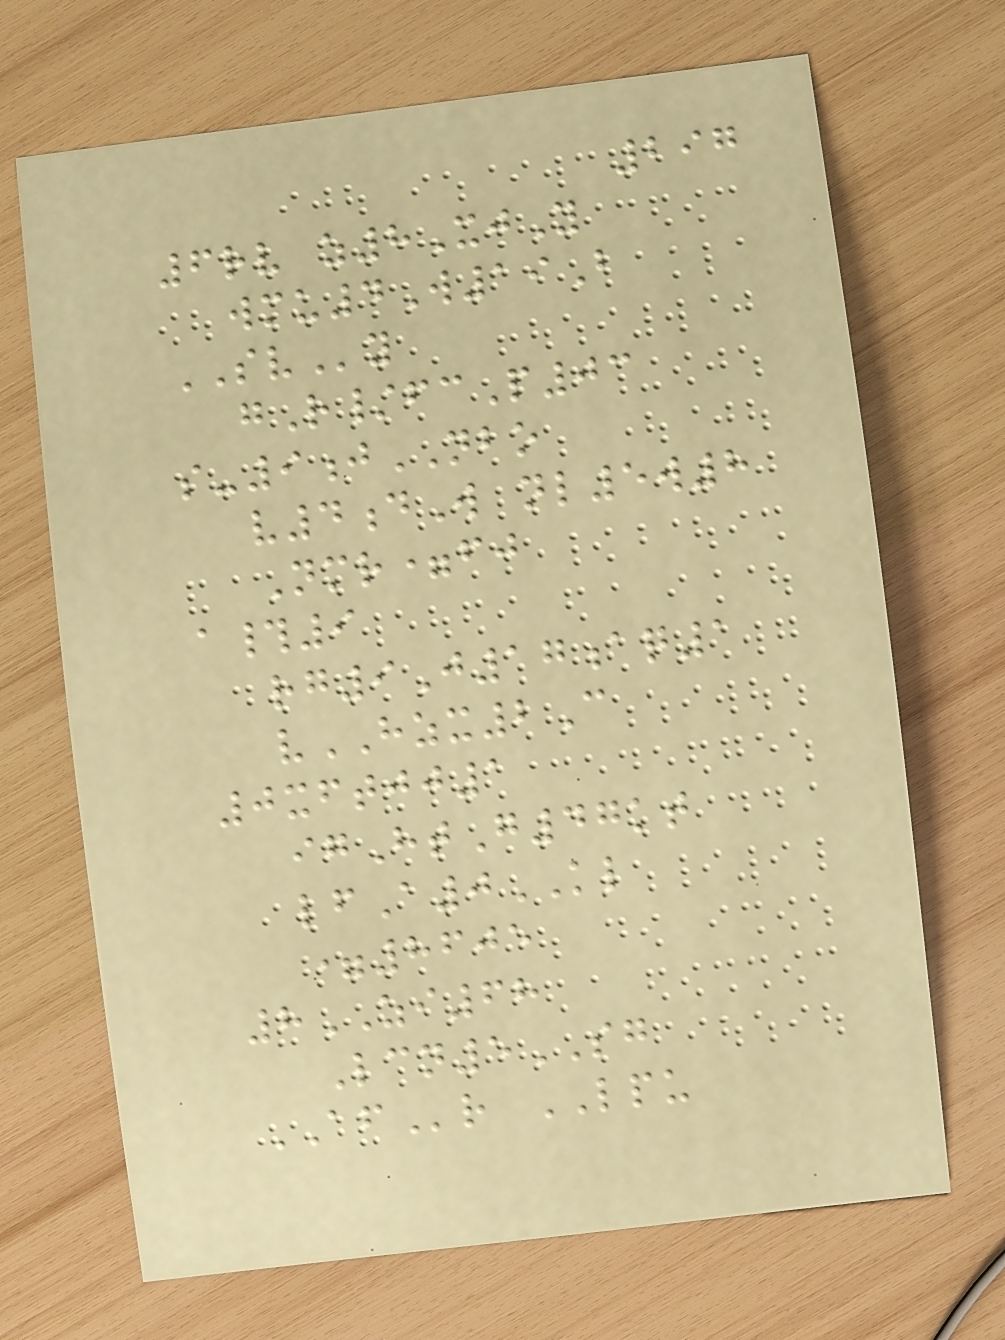297
6rv z8XjY
wmu4W19B
SVy
gR/fcP03
s-9jNBO
v4dW nl5w8
Nmr=fj
a#9
rg9J17aq1
vHZX2C
0xftjj1
igHtG47kt
lfA0KL
=8605
8ZI68
Lcn5SG
AFr LPU
